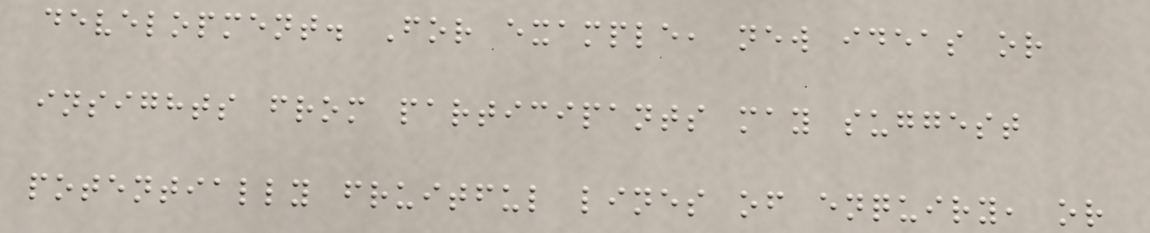development. For example, new ideas or
insights from participants may suggest
potentially fruitful lines of enquiry, or
